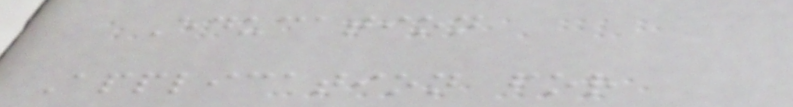Education
Application for
